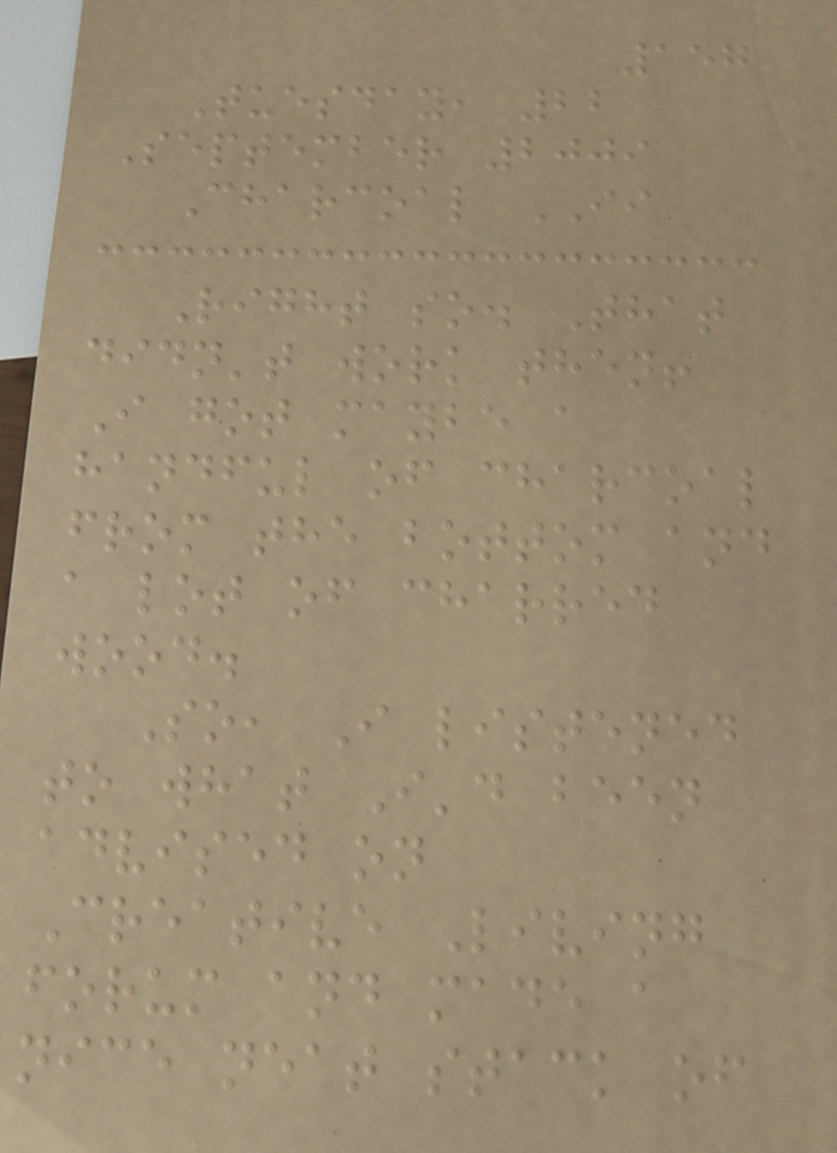157
Tuesday, 22
September 2009
Charcoal II
Right so. That
didn't work then!
I got maybe a
handful of charcoal
from the bottom and
a lot of charred
wood.
So, I listened
to what I'd been
advised on
Creative Living
forum and made a
nice neat stack of
